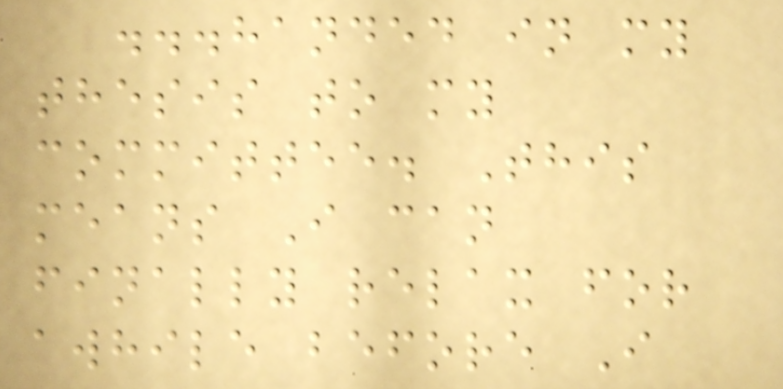...handed in my
thesis to my
committee. This
means I can
finally relax for
awhile before I
